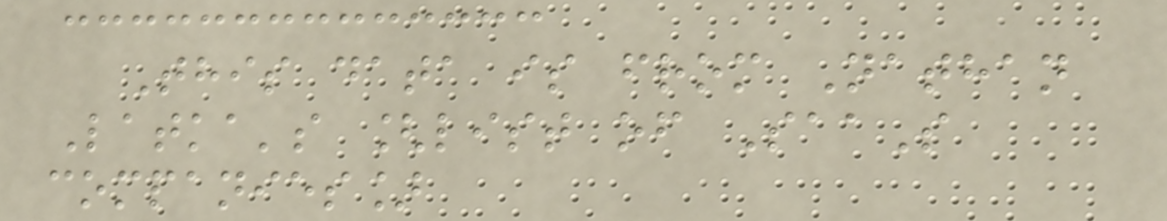This data is from Nathan
Latka's [list of SaaS
companies]
